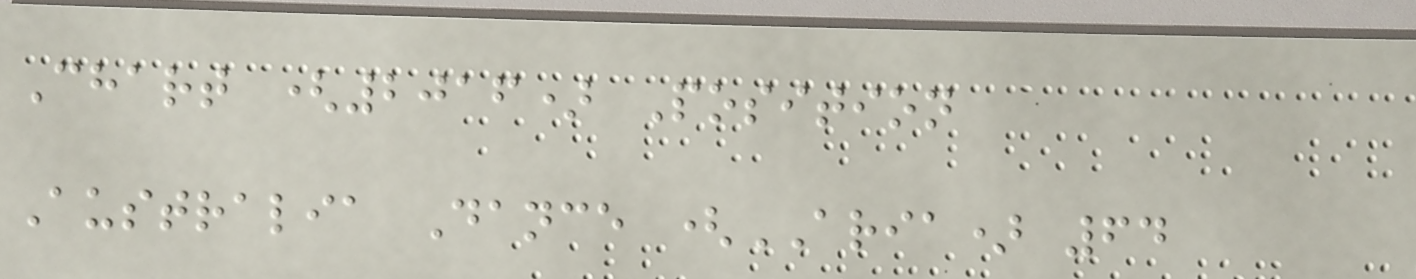Chart (2016) Position
Australia Dance (ARIA) 64
